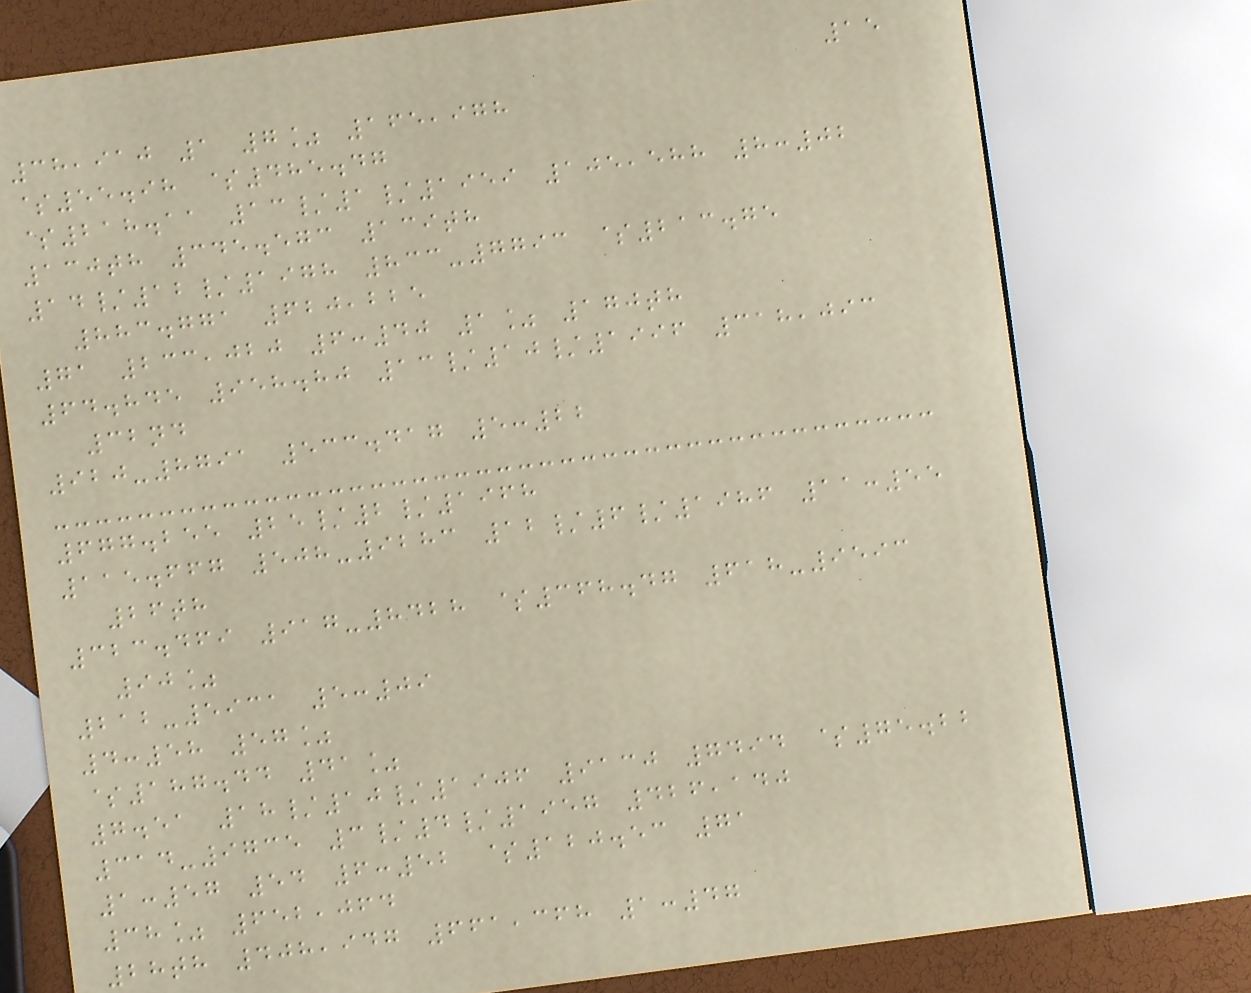15
38,910 1 7% 165,978
$55.98 $485.47
$218.11 13/1/1959 105,588 8:02
130th 345.573 139th
14/12/1978 833-7793 $213.75
883.771 620,225
71 233,020 6:40 1% 170th
64.845 958.80 13/10/1996 318,093
32nd
920-8791 533.417 5:22
677.255 25/2/1968
115.667 508-9283 12/6/1986 11:55
26th
323.469 917-8428 $368.47 618-9593
90%
212-5931 5:09
4:58 57%
$187.44 41%
7.51 18/10/1906 9130 7494 $75.22
314-9735 3/4/1957 426,140
1:57 54 6:52 $120.53 71
38% 652,064
28th 408,947 661,368 1:47
